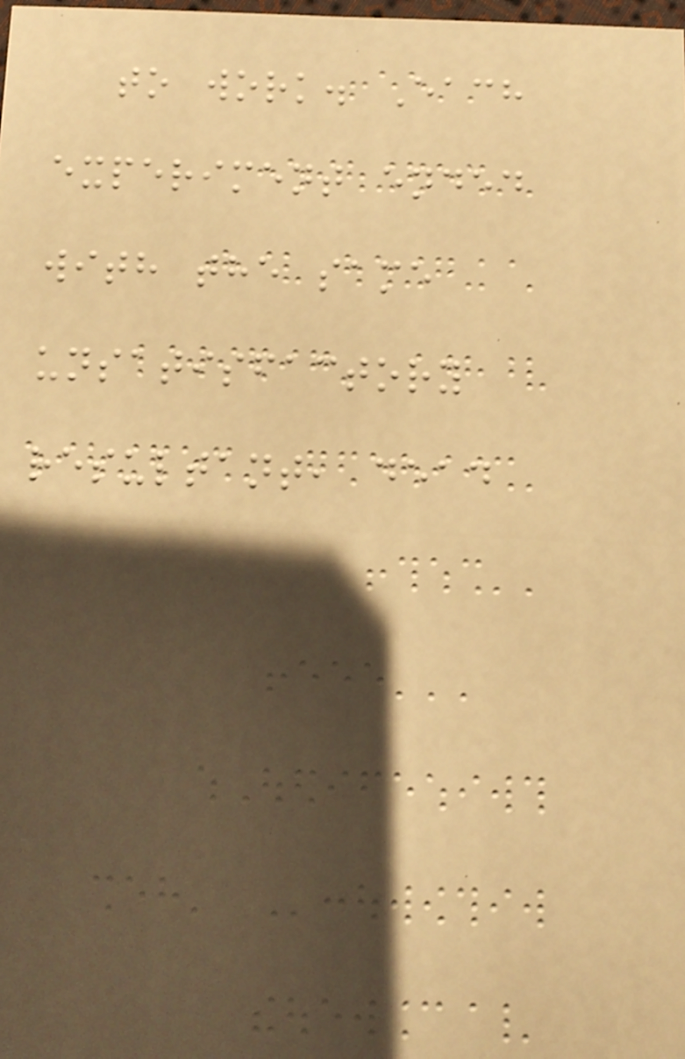to work. Each
experiment ended
with the same
unsatisfactory
resultant, dead
